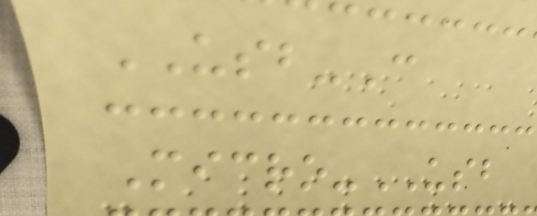USB-C
Micro-USB
